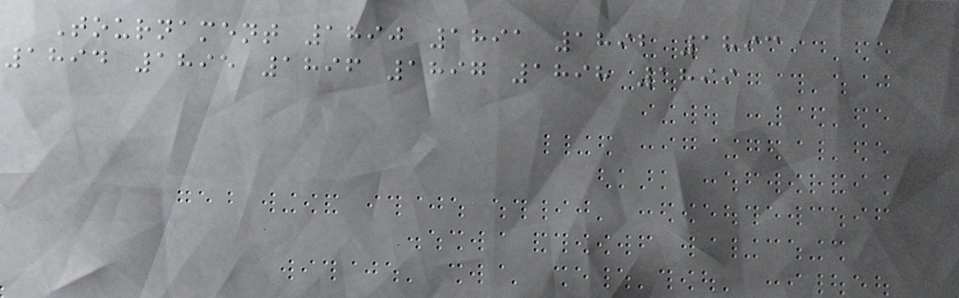Tournament 1890 1891 1892 1893
1894 1895 1896 1897 1898 1899
